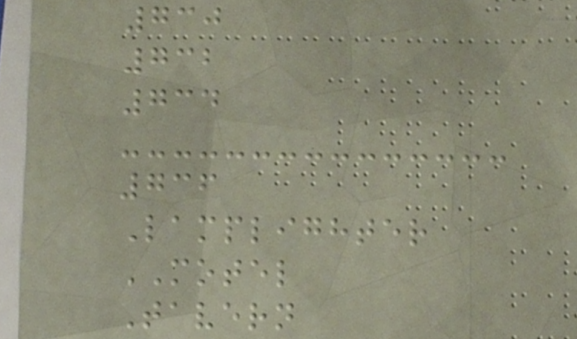730
732
734
736
Lamplighter
MOTEL
Tavern
